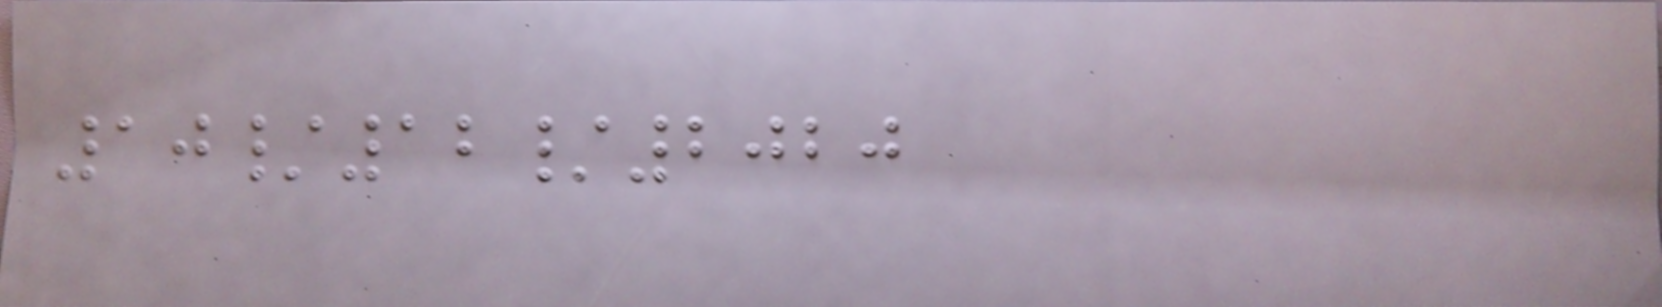10/12/2020
